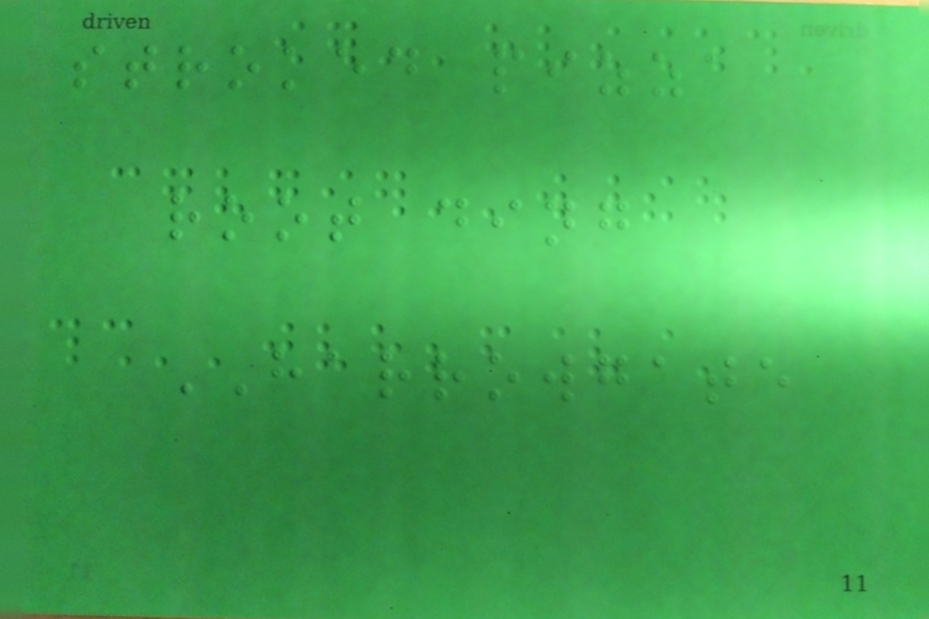stroked pizza
root ding
HARROWGATE
